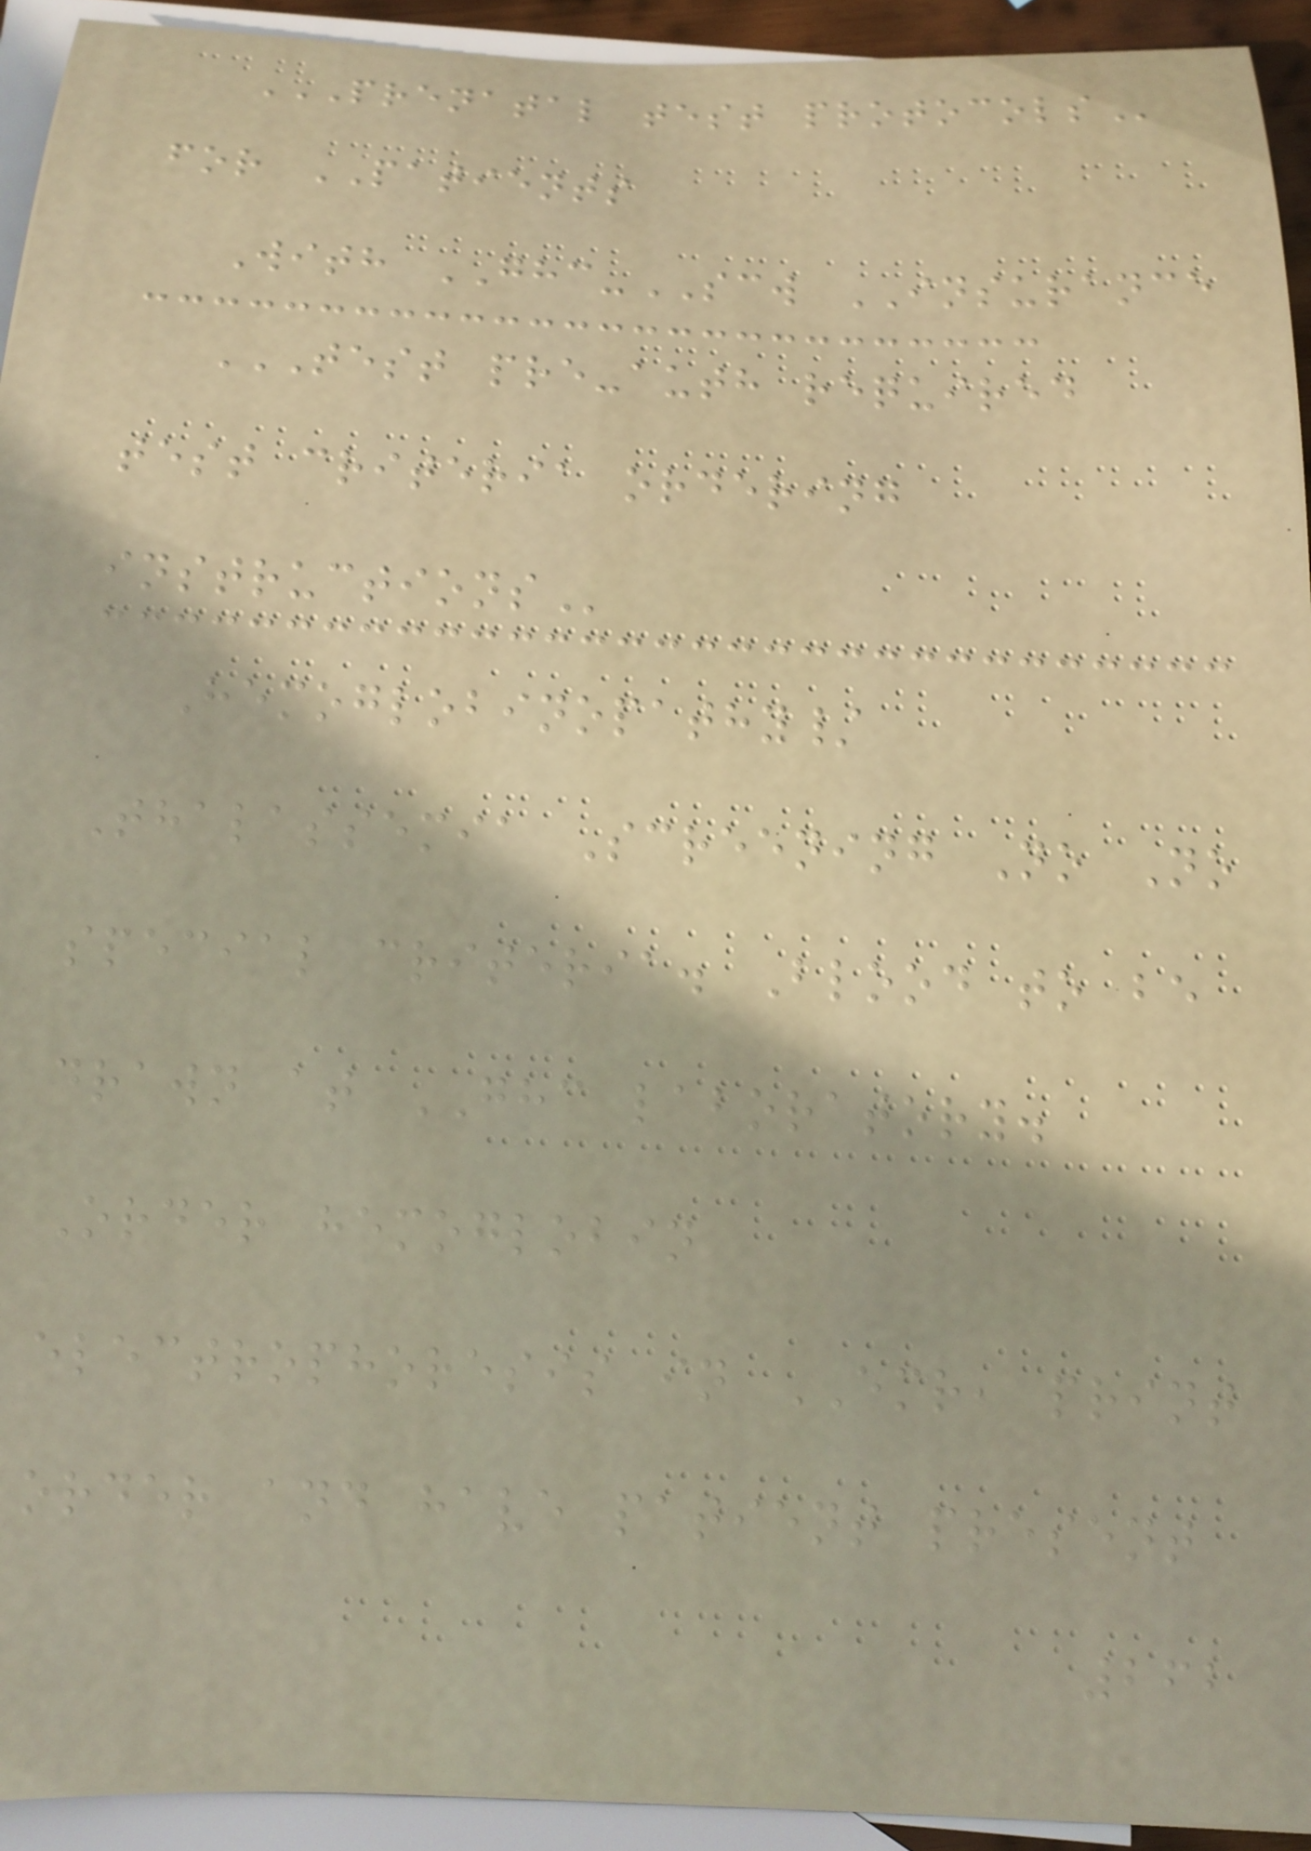PRENATAL TEST PROTOCOLS
for PATIENTS
With GHC-SCW INSURANCE
TEST PRE-AUTH REQUIRED
TEST CRITERIA ORDERING
INSTRUCTIONS
Hemoglobinopathy/
Thalassemia Screening No No
special criteria. Blood to be
drawn at GHC laboratory.
Order hemoglobin
electrophoresis in EMR, print
order and have patient present
262
